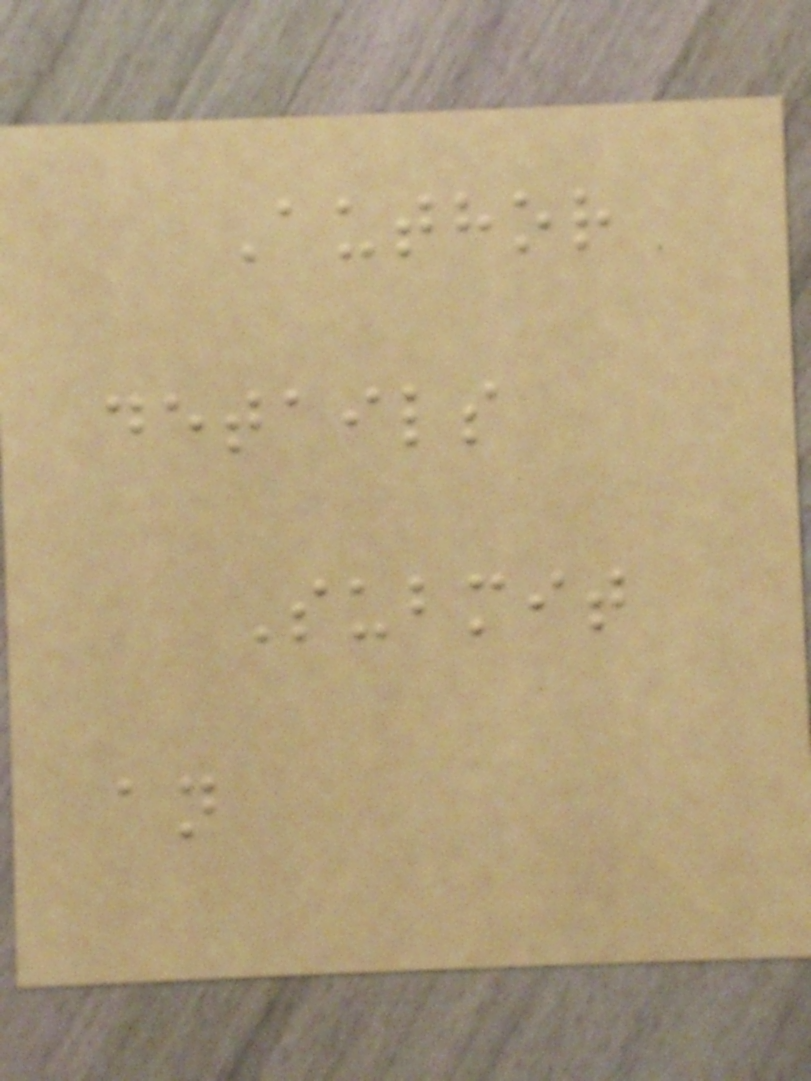Author
details
Submit
an
